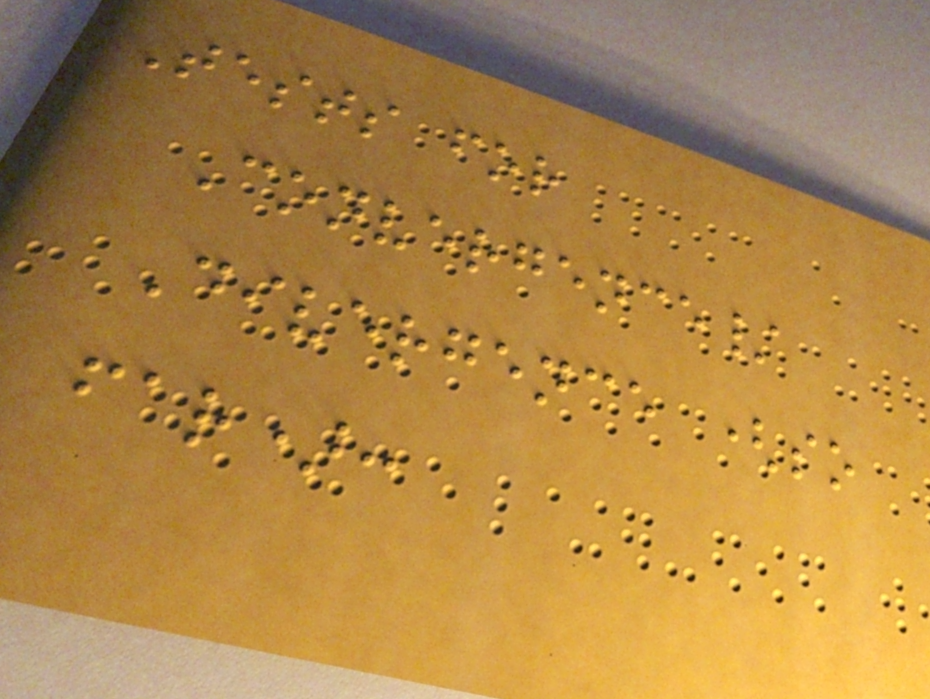Tests for
Convergence/
Divergence (so
far):
